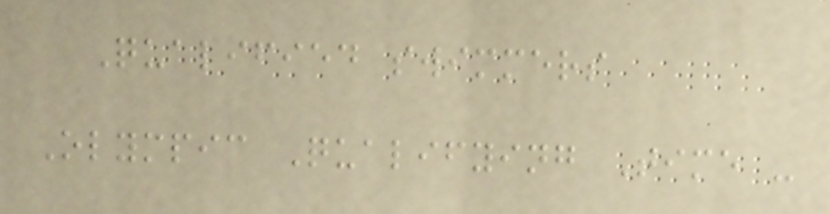Qualified swimmers
Olympic Qualifying Time -
